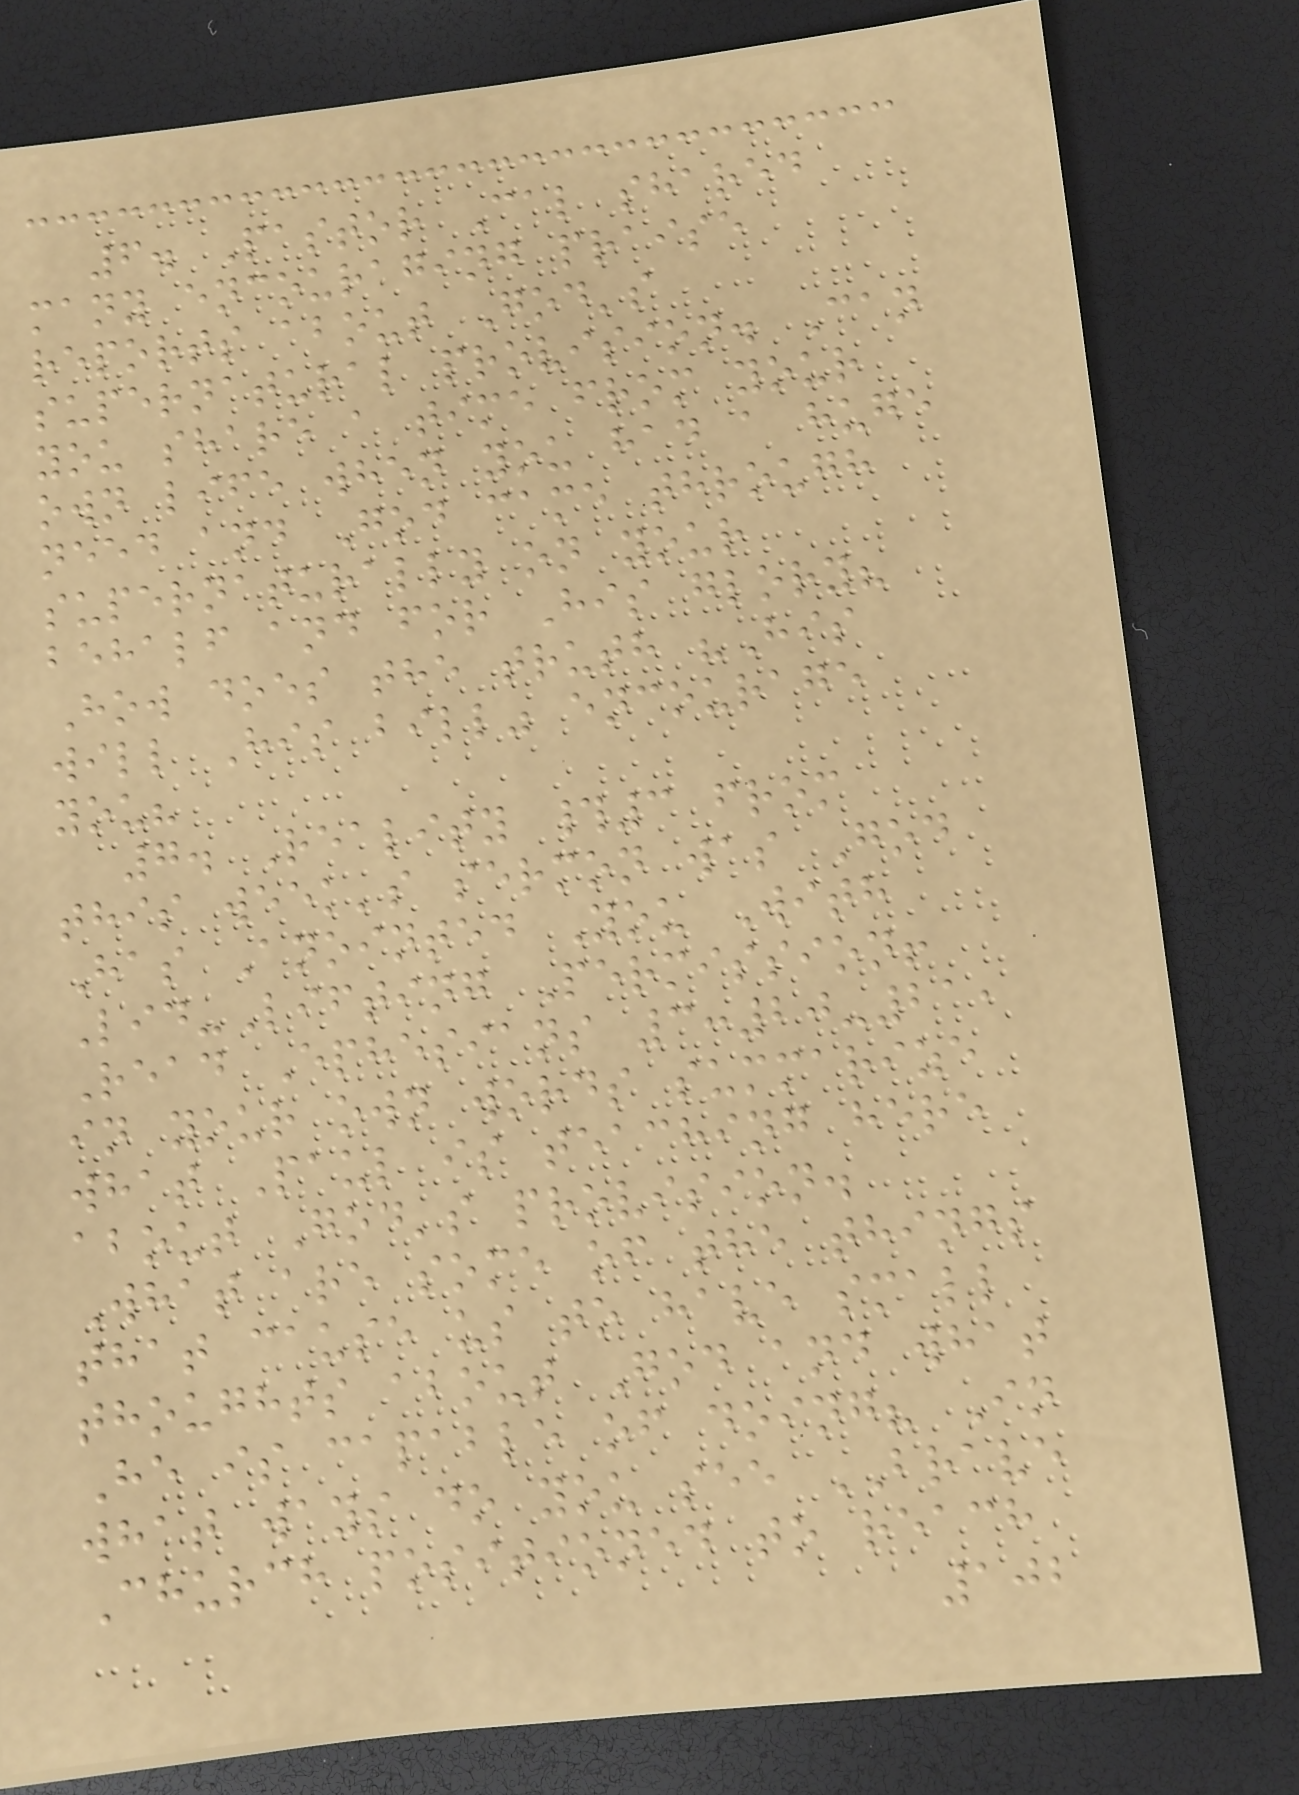6. Pastor Cal shared
many encouraging praise
reports about God's
supernatural provision. Can
you share a time from your
own life when you had a huge
need and God came through
supernaturally on your
behalf and for His glory?
How does the truth "His
will His bill" encourage
you?
7. Reality #3 from
this week's sermon was God
Has Anointed You With
Lid-Lifting Permission!
Read Ephesians 3:20-21,
in your own words summarize
what Paul is teaching here
about God's provision.
What are some of the things
that cause us to have small
thoughts about God and what
He is capable of doing? In
what ways do you see BRAVE
Church positioned to reach
102
